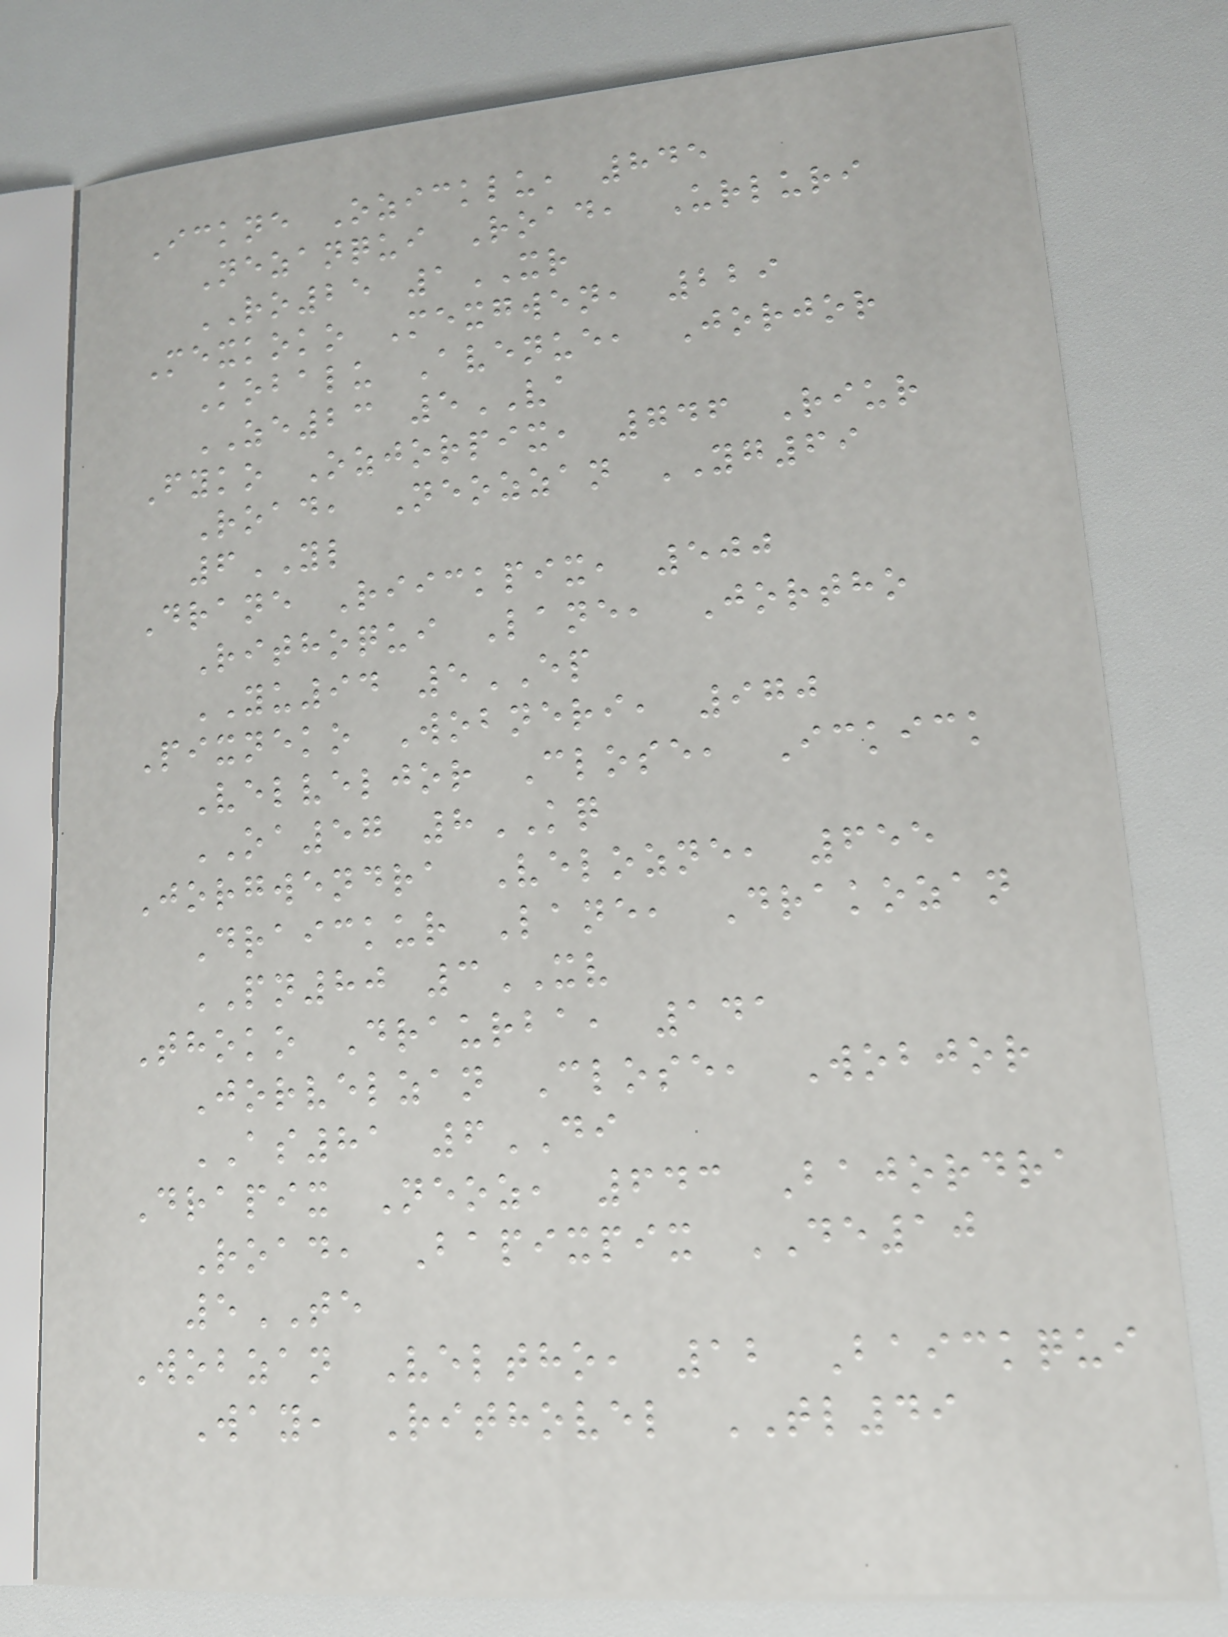Ickne Ozicklu, 845
Nezanqui Road, Urluri
RO25 1XR
Mexkoko Mexgwen, 229
Kobalu Avenue, Jorjor
ZE23 5VA
Fyko Ozjorpix, 746 Riur
Road, Neozzan YG69
6YL
Drane Riickpix, 500
Rithoqui Lane, Jortho
YU94 5EP
Pixneko Wobneri, 970
Velveljor Close, Ickick
OA57 8KQ
Jorgwendra Velozne, 655
Draickur Lane, Drakozan
PN80 3XV
Thoko Draurba, 141
Jorvelzan Close, Wobjor
AS81 6DI
Drapix Neoz, 643 Bajordra
Road, Bapixpix DE10
5TE
Wobzan Veltho, 12 Baickqui
Way, Rithovel TL49
